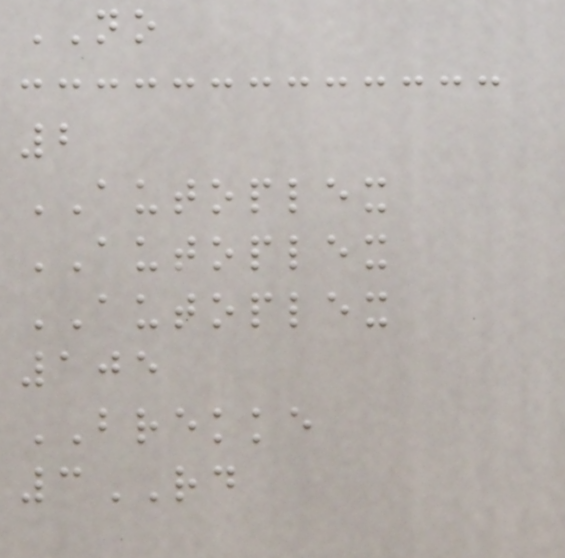NO
2
AUTOPLEX
AUTOPLEX
AUTOPLEX
105
BREKKE
3RD
